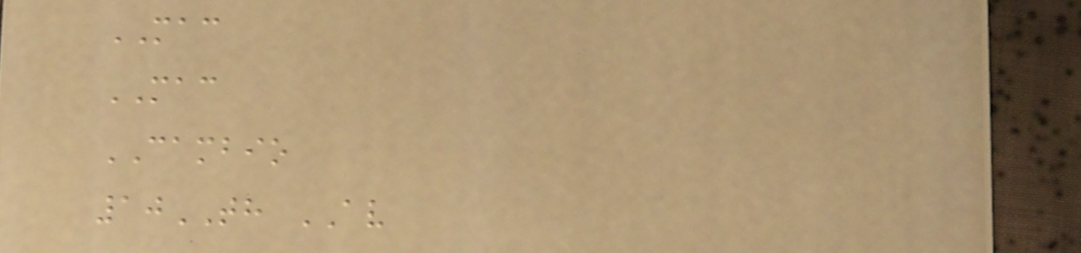MAC
MAC
CAMBIO
10TH AV
